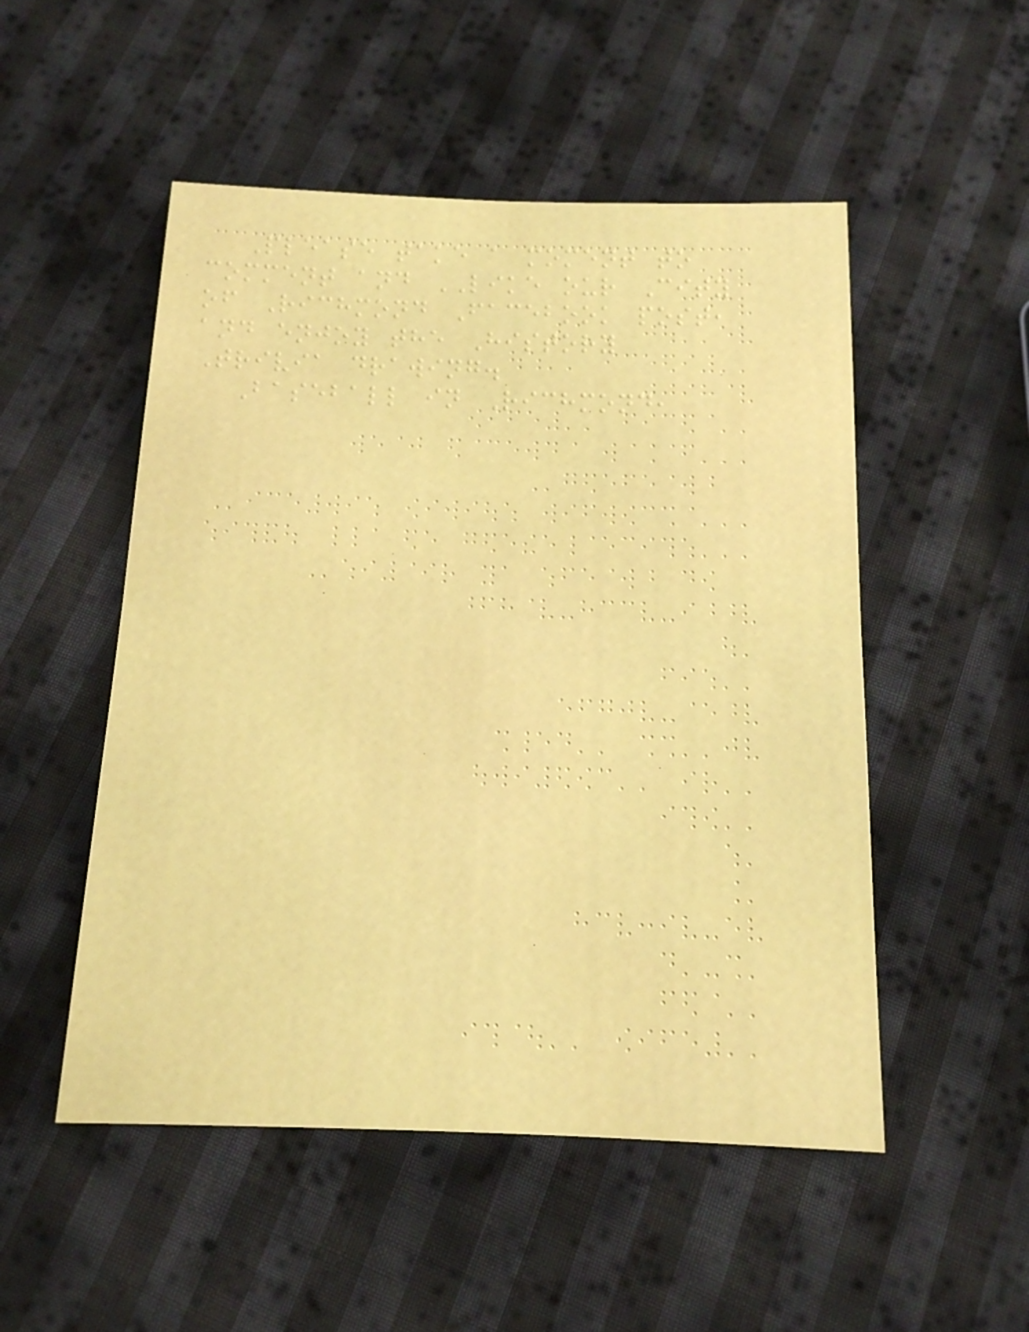Please take a moment to
comment and LIKE our City
of Richmond Facebook post,
and enjoy the History
Trivia drawing.
Baseball in Richmond,
